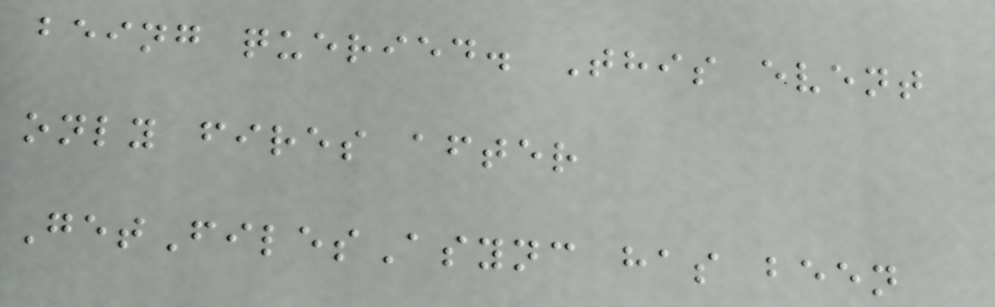being queried. This event
only fires after
GetFilesAsync has been
